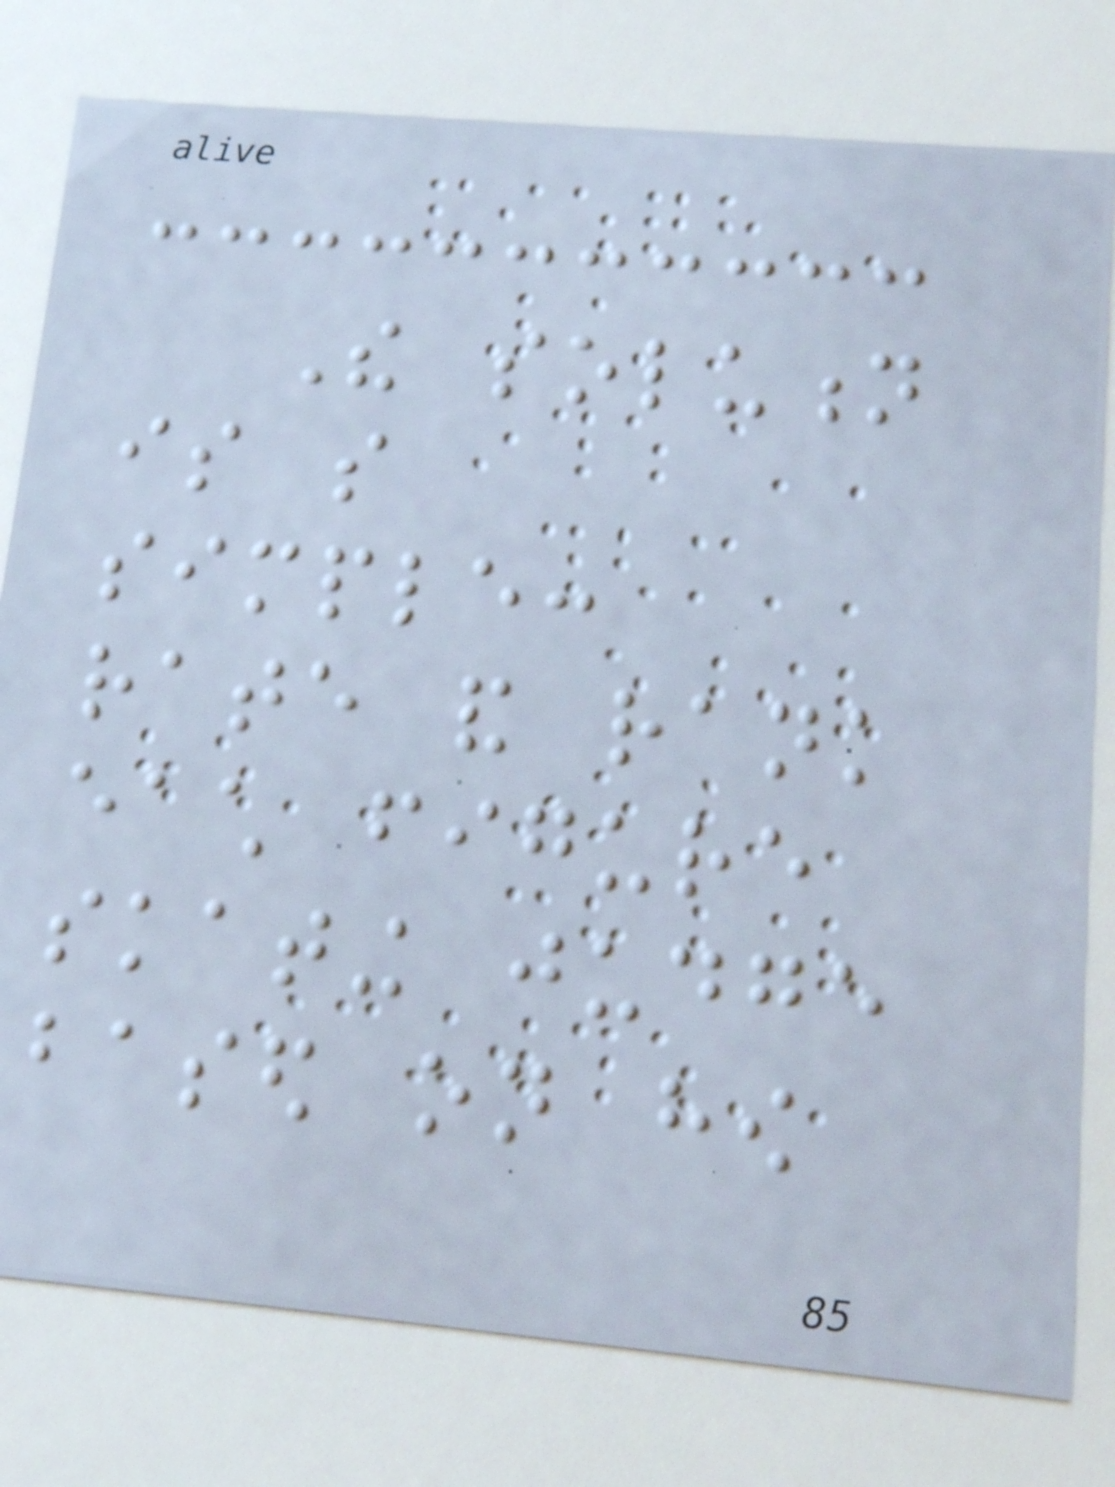The solution
is so
simple:
rate and rank
each figure
skating judge
based on how
